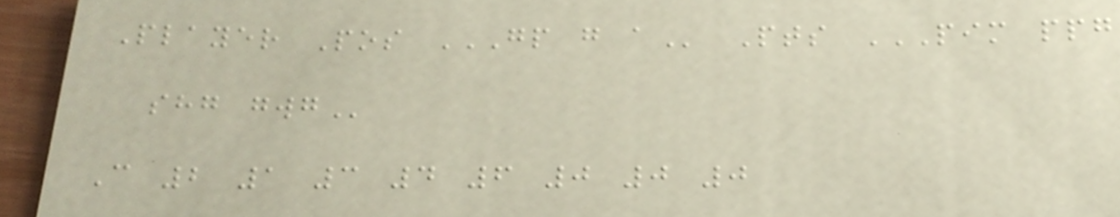Player Pos GP G A Pts PIM PPG
SHG GWG
C 2 1 3 4 6 0 0 0
